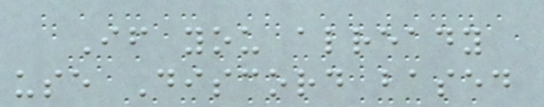If you already
use Discord based
